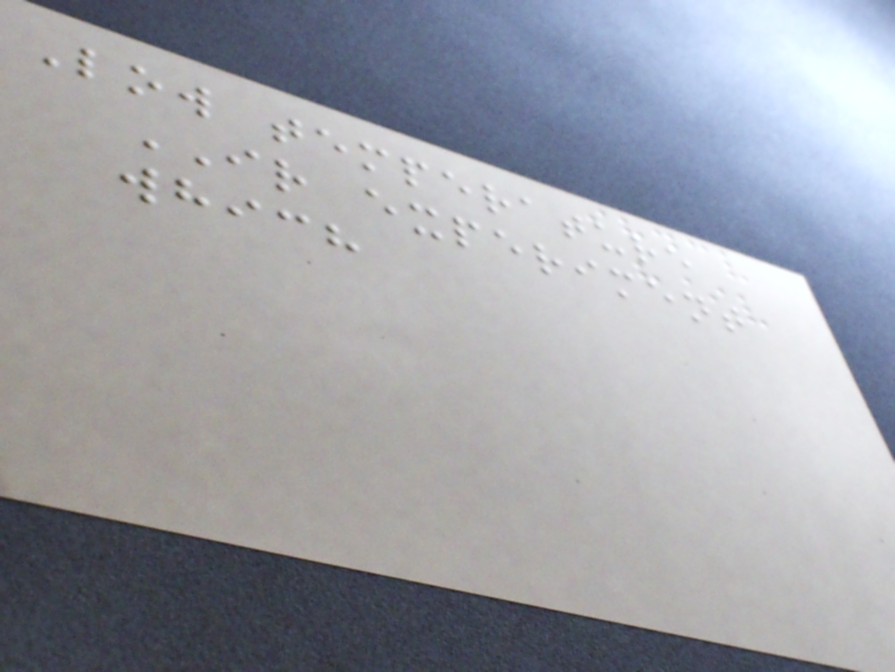Low temperature
IR experiment
which
